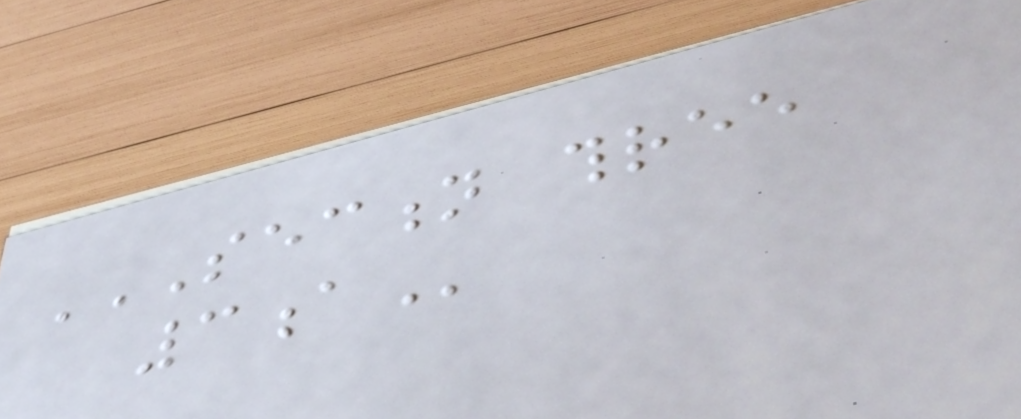SECTION THREE
3A
